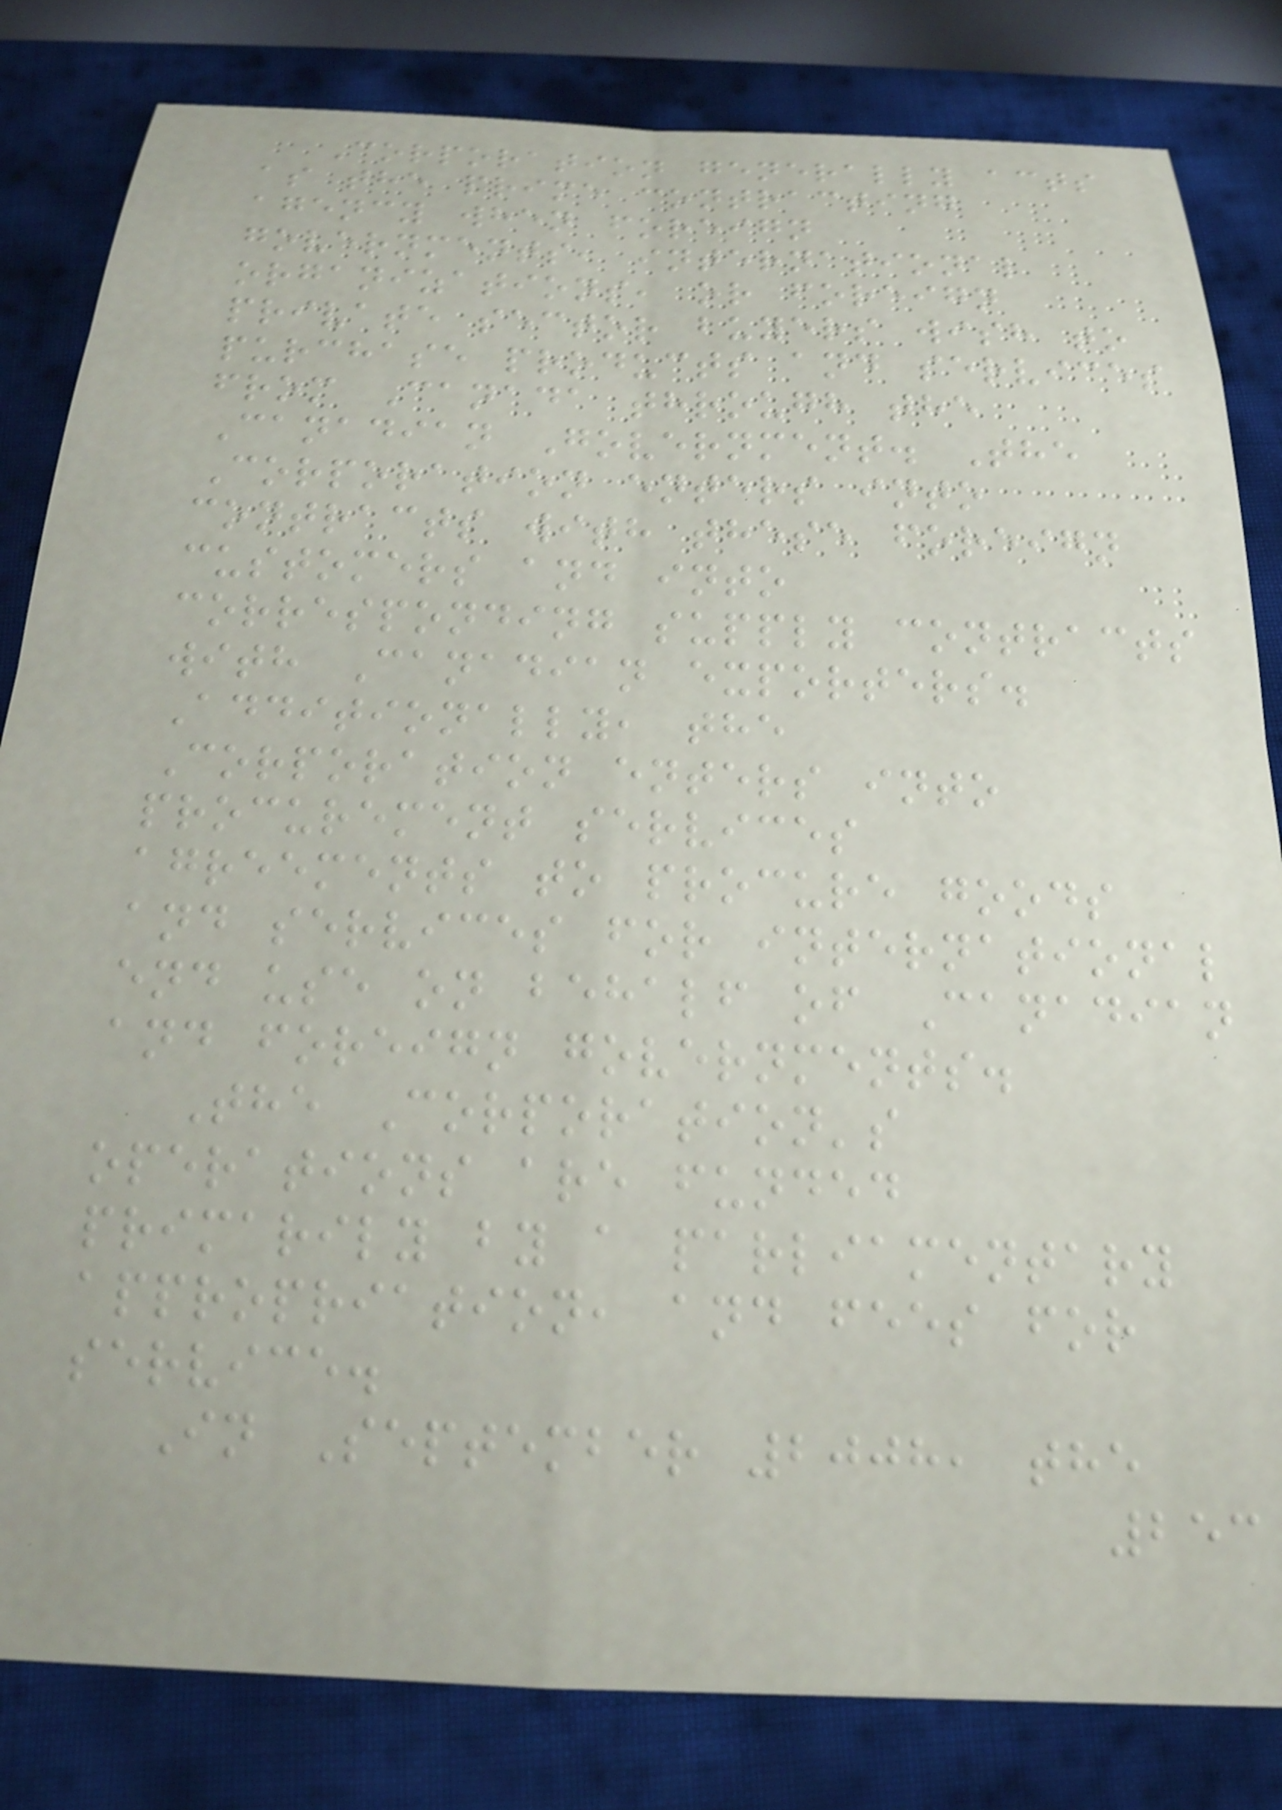Corporation generally acts
as the prime contracting
agency when foreign
governments, international
organizations, or foreign
private sector buyers wish to
purchase products and services
from Canada through the
Canadian Government. The
Corporation enters into
contracts with these foreign
customers and into
corresponding supply contracts
with Canadian exporters.
Additionally, the
Corporation enters into
procurement services
agreements to procure goods
and services for international
end use on behalf of Canadian
and foreign governments.
The Corporation's
operations are funded
primarily by a parliamentary
appropriation, and fees for
service.
In September 2008, the
253
